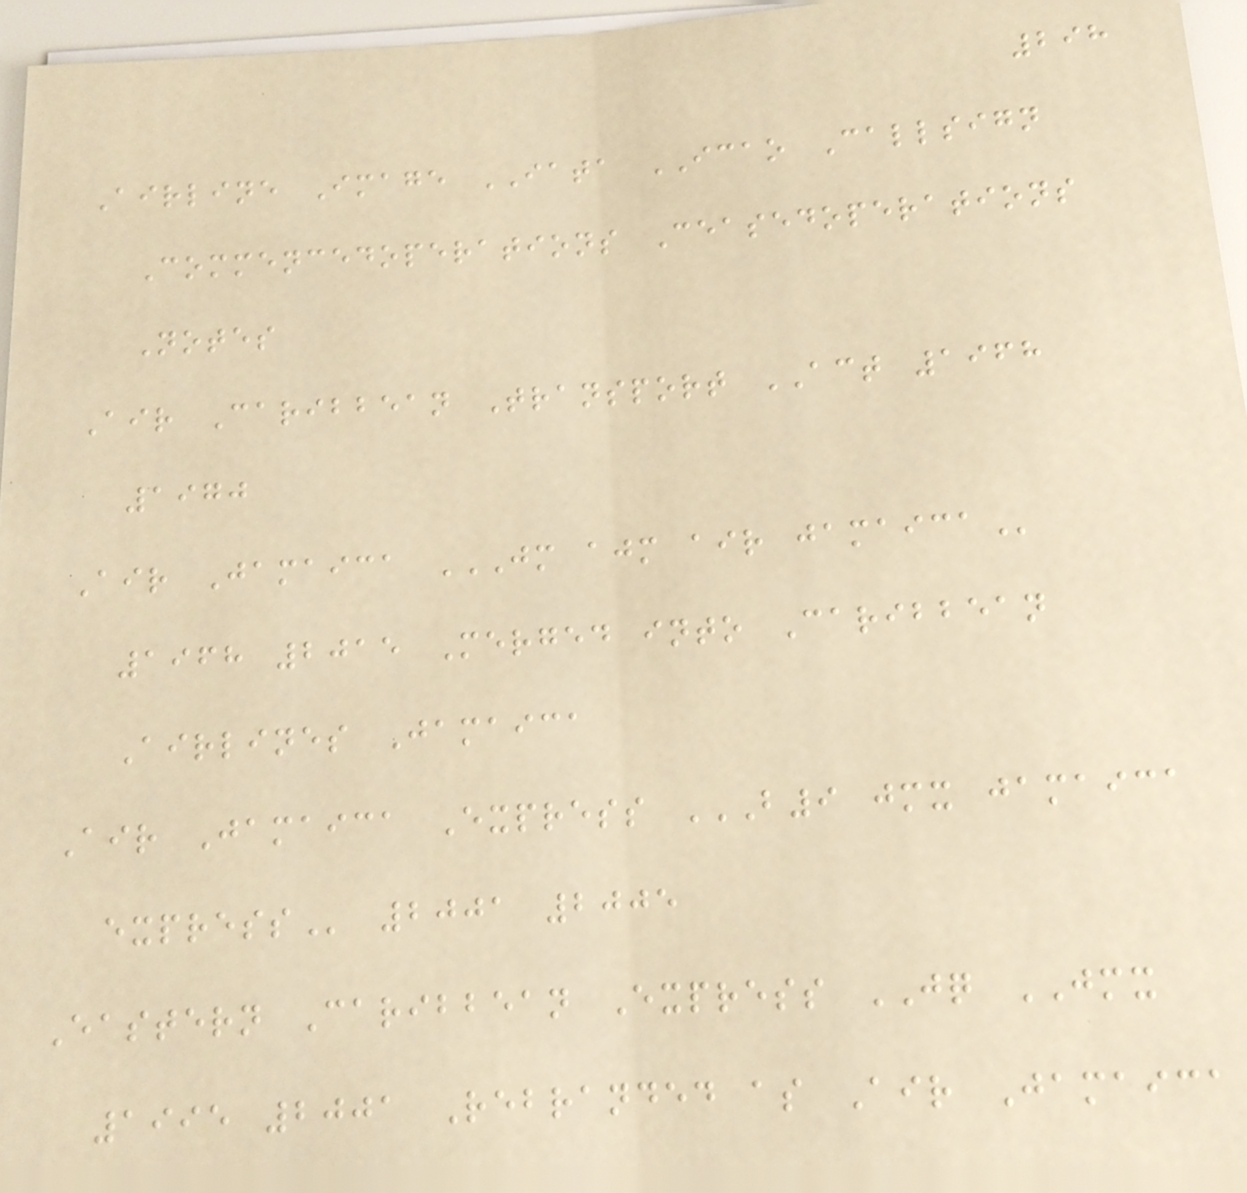298
Airline Image IATA ICAO Callsign
Commencedoperations Ceasedoperations
Notes
Air Caribbean Transport ACT 1968
1970
Air Jamaica JM AJM AIR JAMAICA
1968 2015 Merged into Caribbean
Airlines Jamaica
Air Jamaica Express B9 JMX JAMAICA
EXPRESS 2001 2005
Eastern Caribbean Express JQ JMX
1995 2001 Rebranded as Air Jamaica
